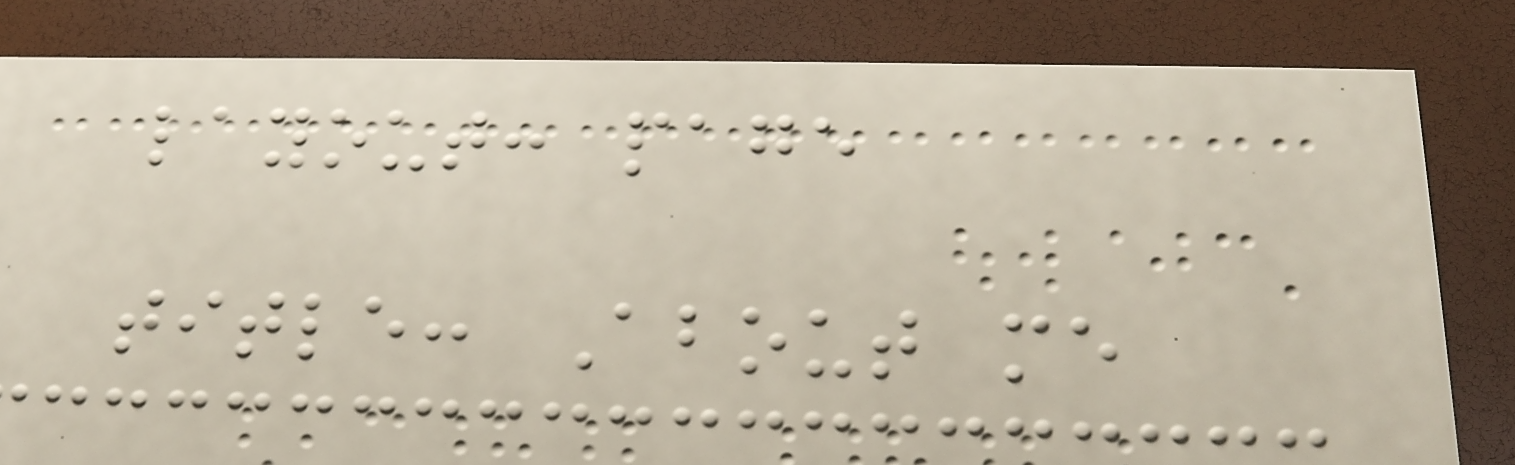layout: page
title: About me
